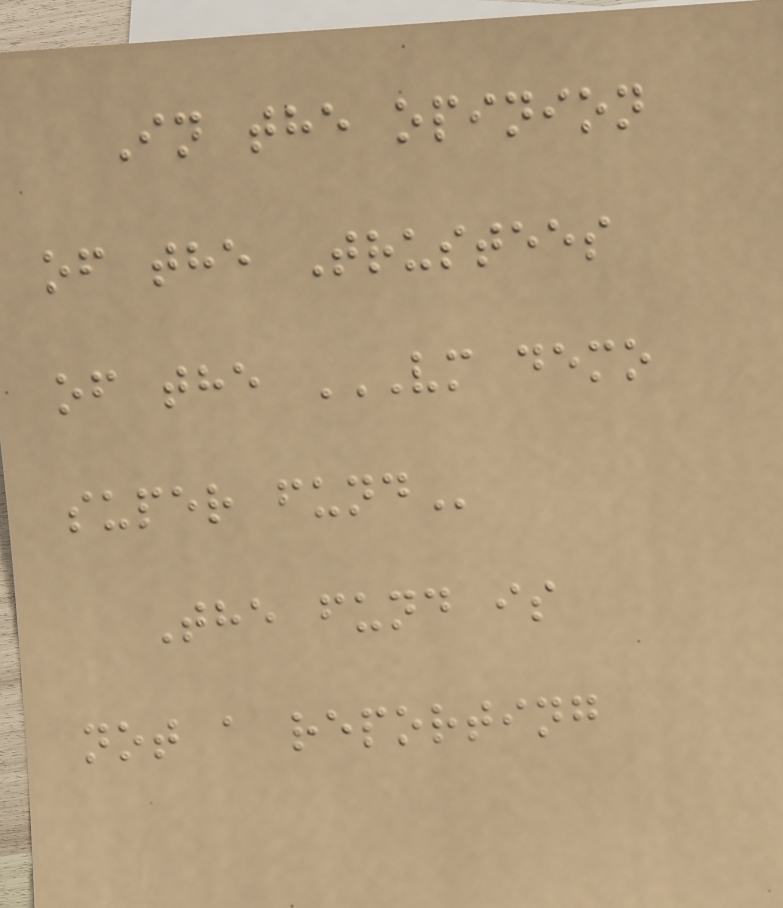In the opinion
of the Trustees
of the VM DEMO
SUPER FUND
The fund is
not a reporting
